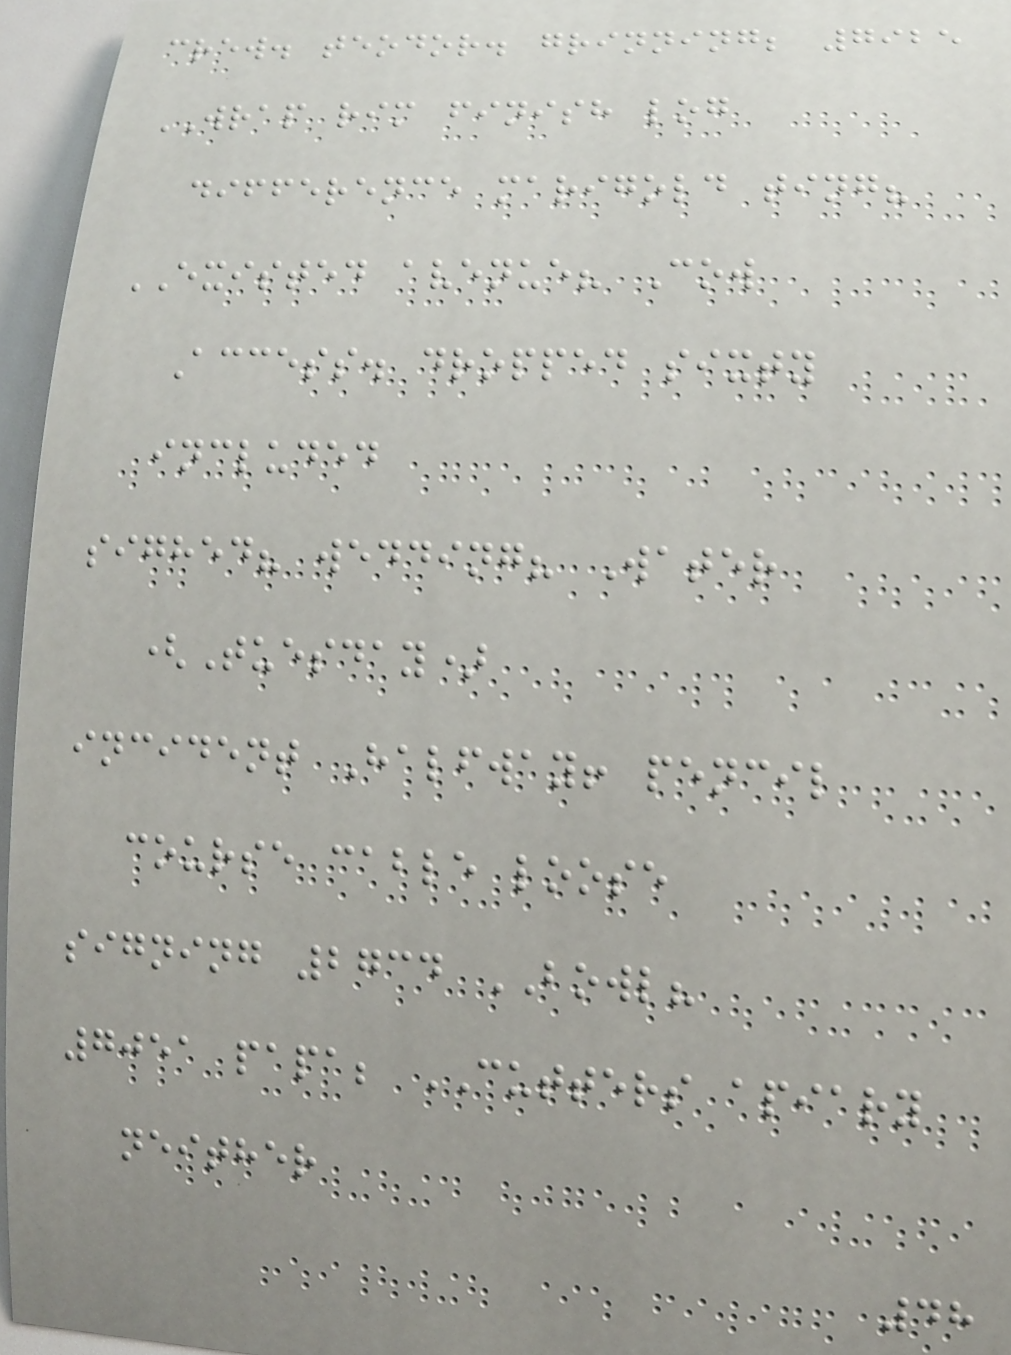crew. teodor. grinning; 7925
WRAP rim finish log
difference marigold ting?
EXISTED avenue? Cow
Access. dropped sixty
included
sighed? wedding? Water
(Tuesday)
incident Halfway! pencil
course cable loose
signing 2734 BOWL?
7051 papa; CUTTERS apiary
neither
48
